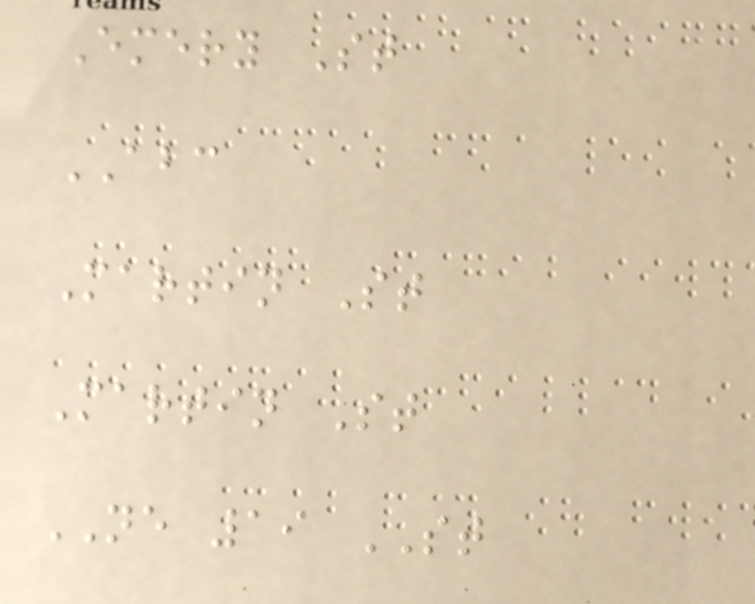Emery St
ABC
Martin St
Martin St
NE 19 ST
